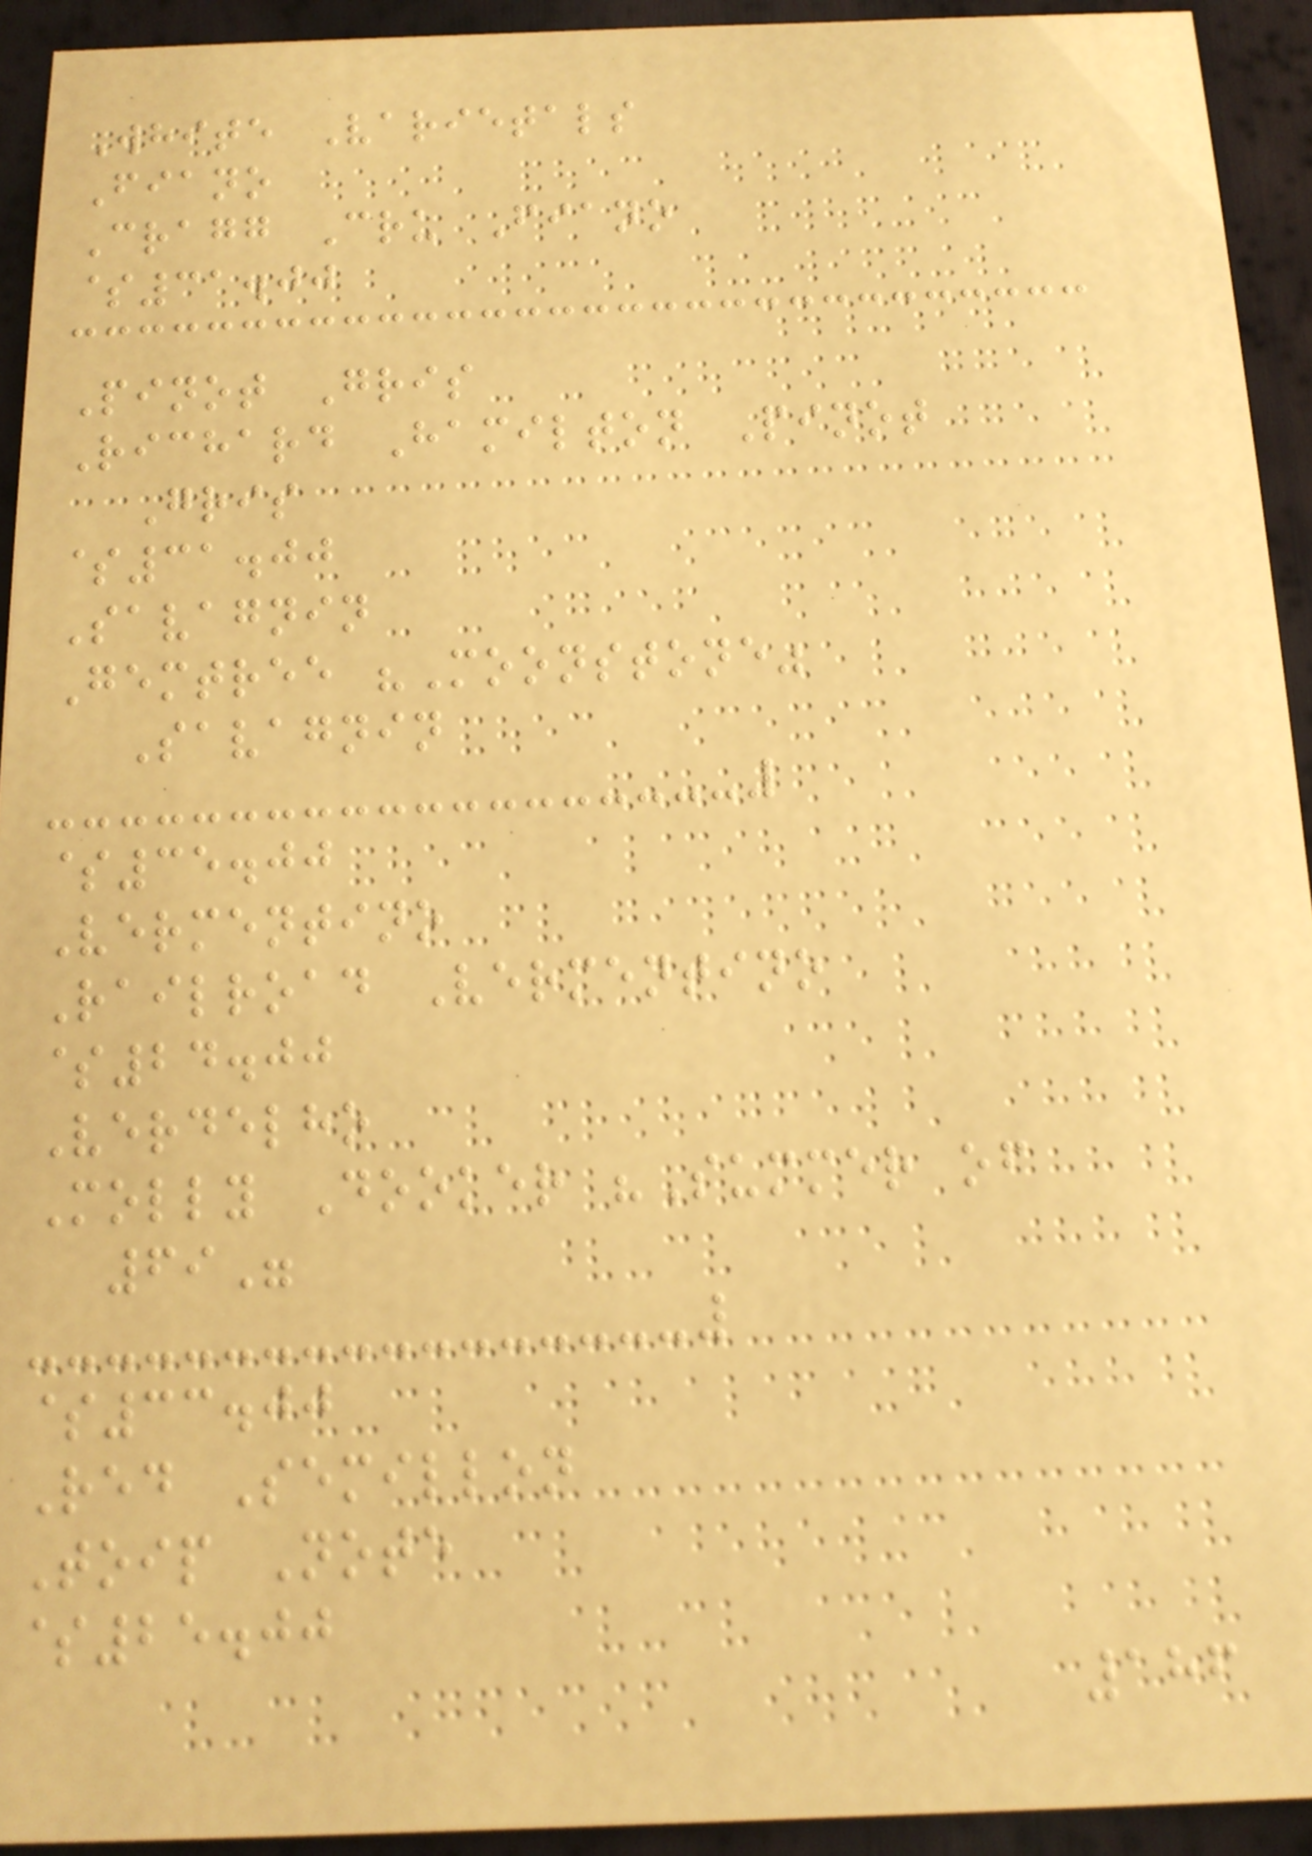White Varietals
Fiano
Cragg Cru Fiano
$31.00
Pinot Gris
Richard Hamilton Pinot
Gris
$31.00
Savagnin
Gemtree "Moonstone"
Savagnin
$35.00
Vermentino
Railroad Vermentino
$24.00
Verdelho
Molly Dooker "Summer of
69"
$33.00
Red Semillon
Toip Note
$25.00
186
